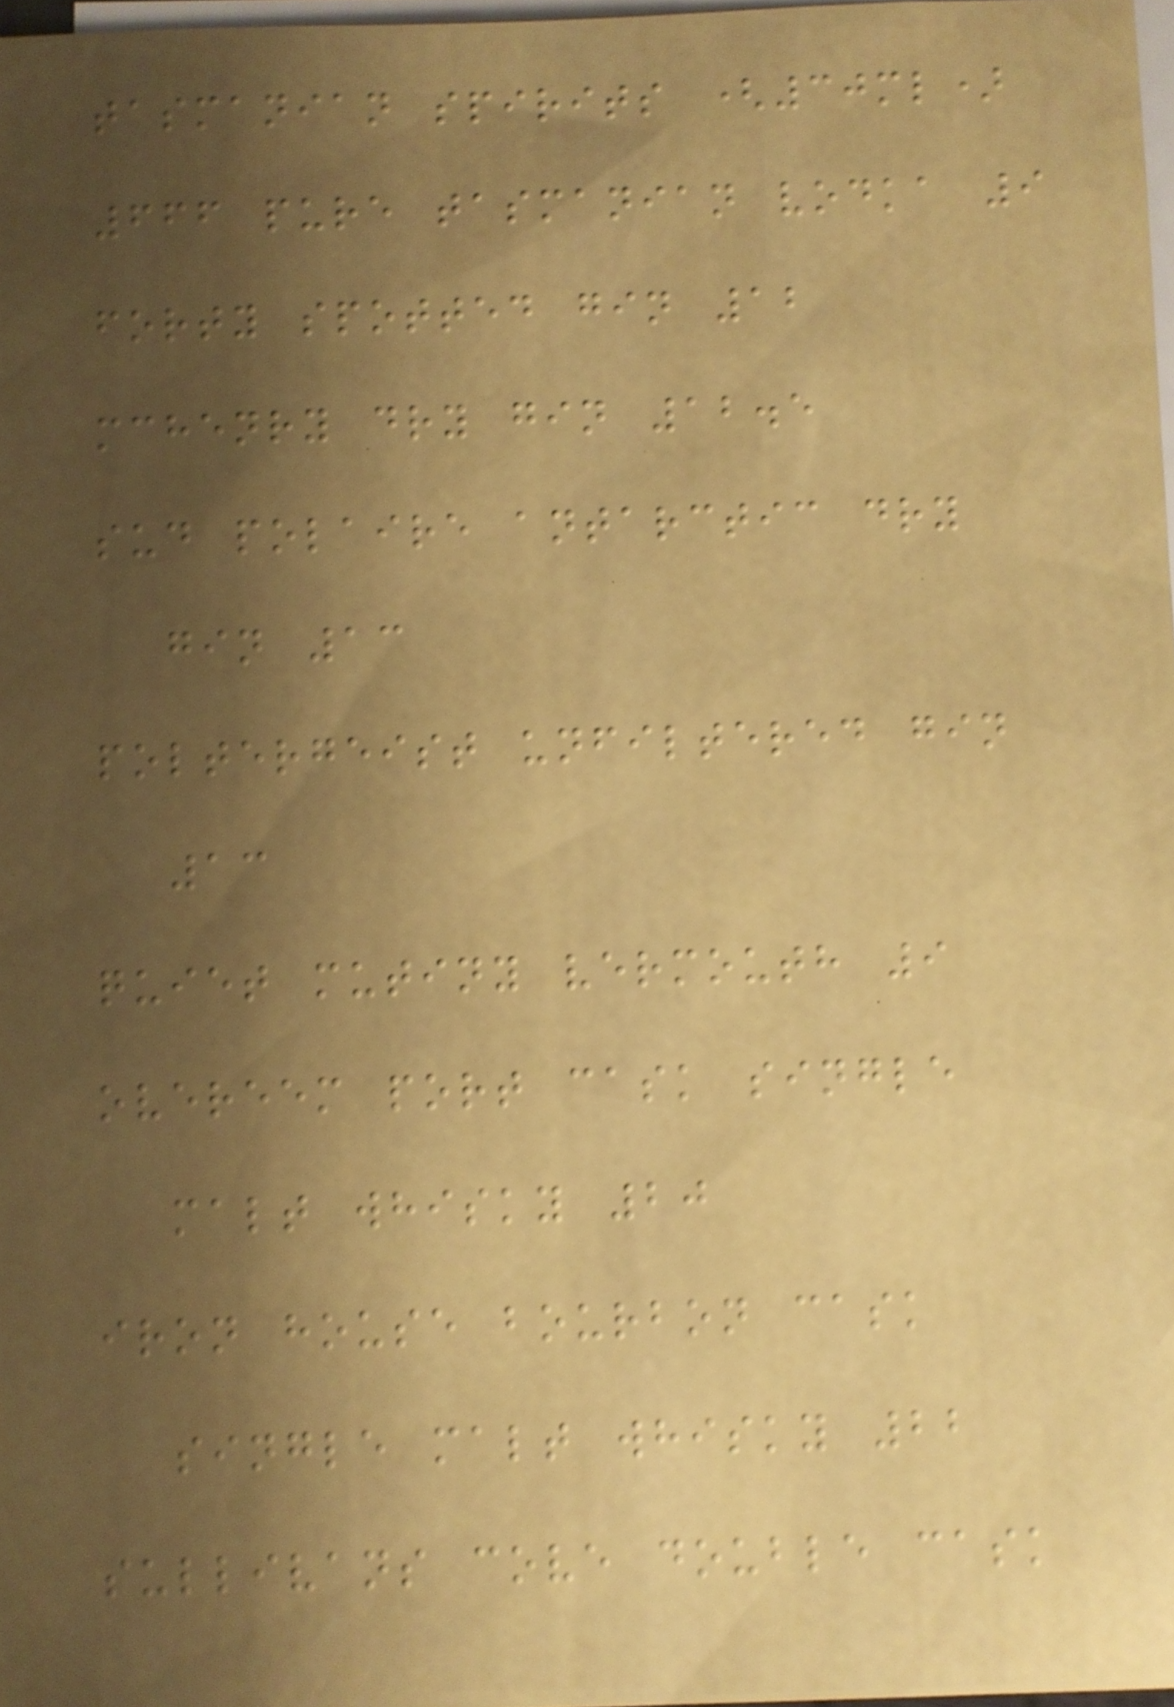tasmanian spirits (30ml)
666 pure tasmanian vodka 9
forty spotted gin 12
mchenry dry gin 12.5
sud polaire antarctic dry
gin 13
poltergeist unfiltered gin
13
quiet mutiny vermouth 9
overeem port cask single
malt whisky 20
iron house bourbon cask
single malt whisky 22
sullivans cove double cask
